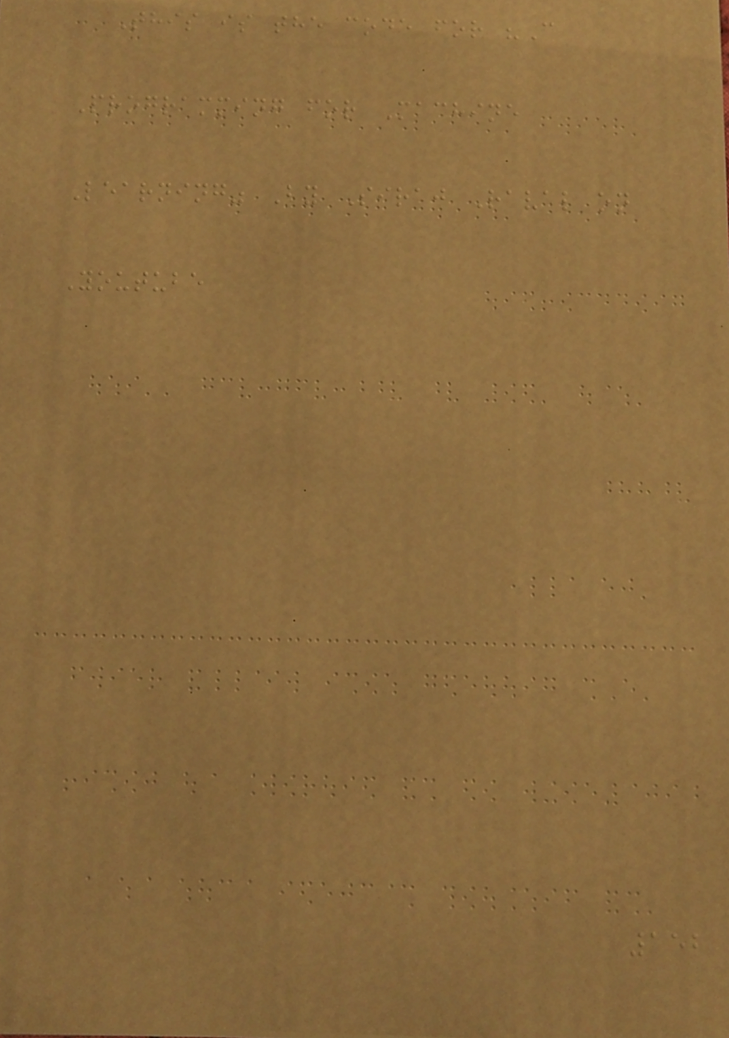This is the code for "C
Programming for Machine
Learning" By Siraj Raval on
Youtube
152
